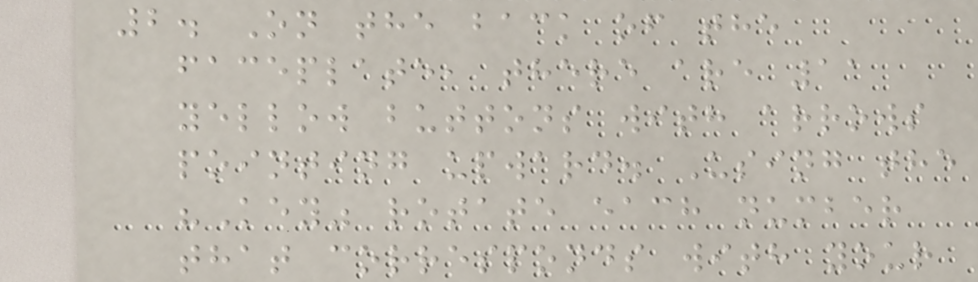2. On the back of the
faceplate, there are 11
yellow buttons with arrows
pointing upward. Using the
"Key" rotate each number
that corresponds with your
